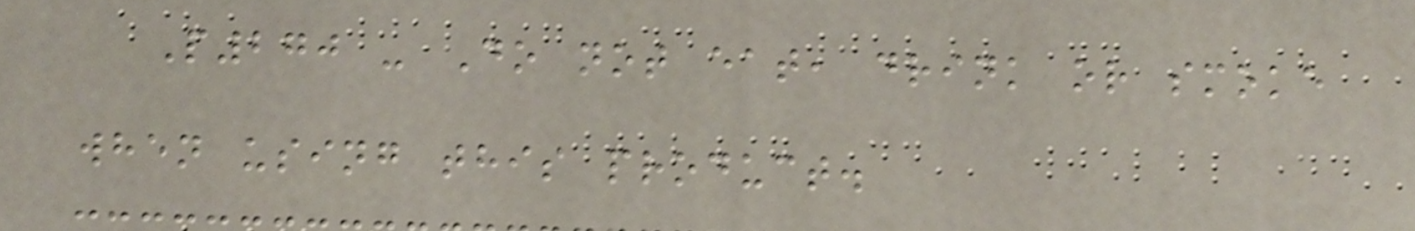P270 - Do not eat, drink or smoke
when using this product.
